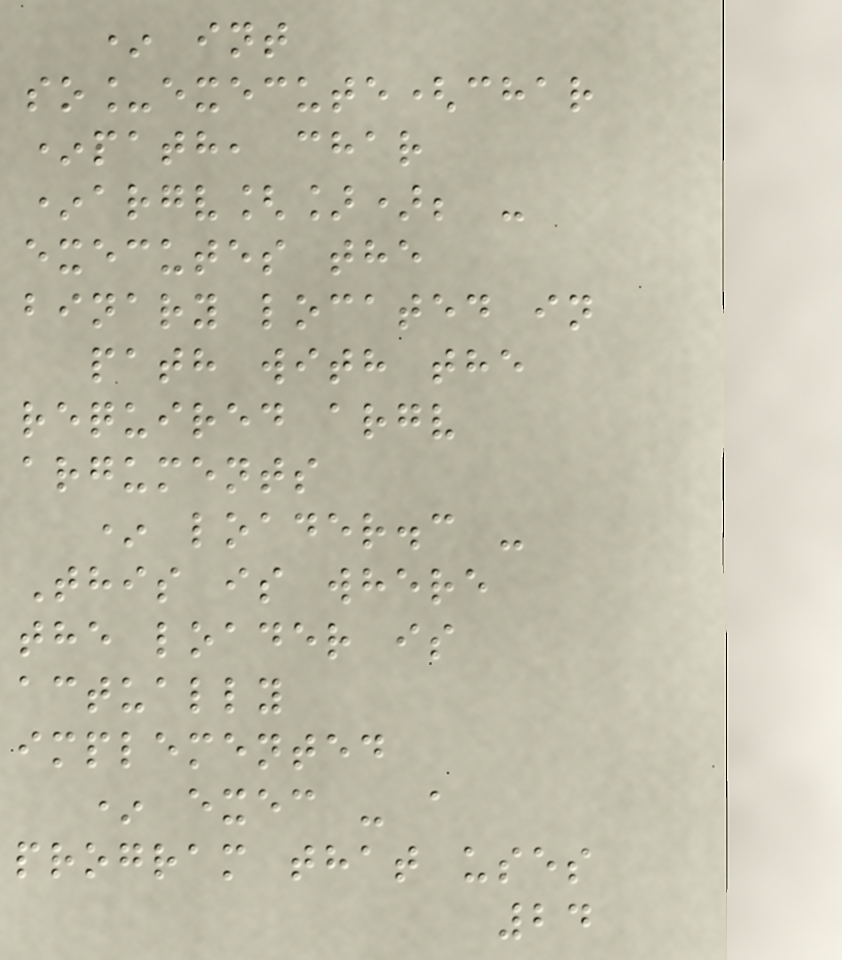* int
so_execute(char
*path, char
*argv[]); -
executes the
binary located in
path with the
required argv
arguments
* loader.c -
This is where
the loader is
actually
implemented
* exec - a
program that uses
24
